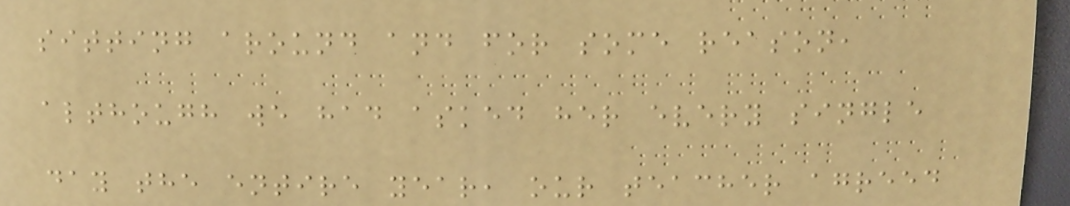sitting around and for some reason,
although we had asked her every single
day the entire year, our teacher agreed
